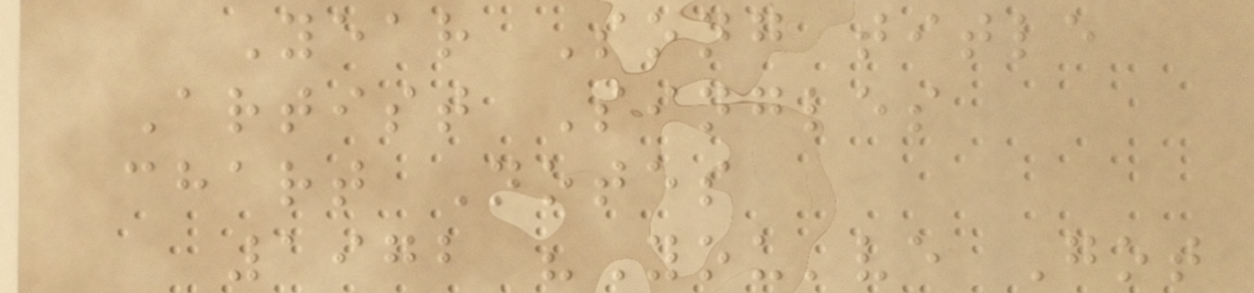Year Song title
Artist Singles
chart Notes
1972 "You've Got
